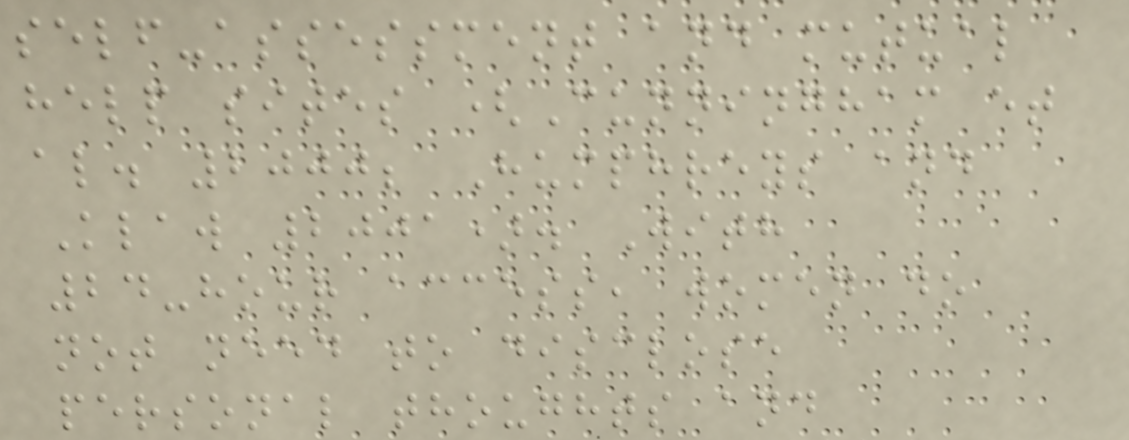self-assessment and mutual
help sites (Cunningham et
al. 2000; Humphreys and
Klaw 2001). With
24-hour access, women do
not need to disclose
personal thoughts and
